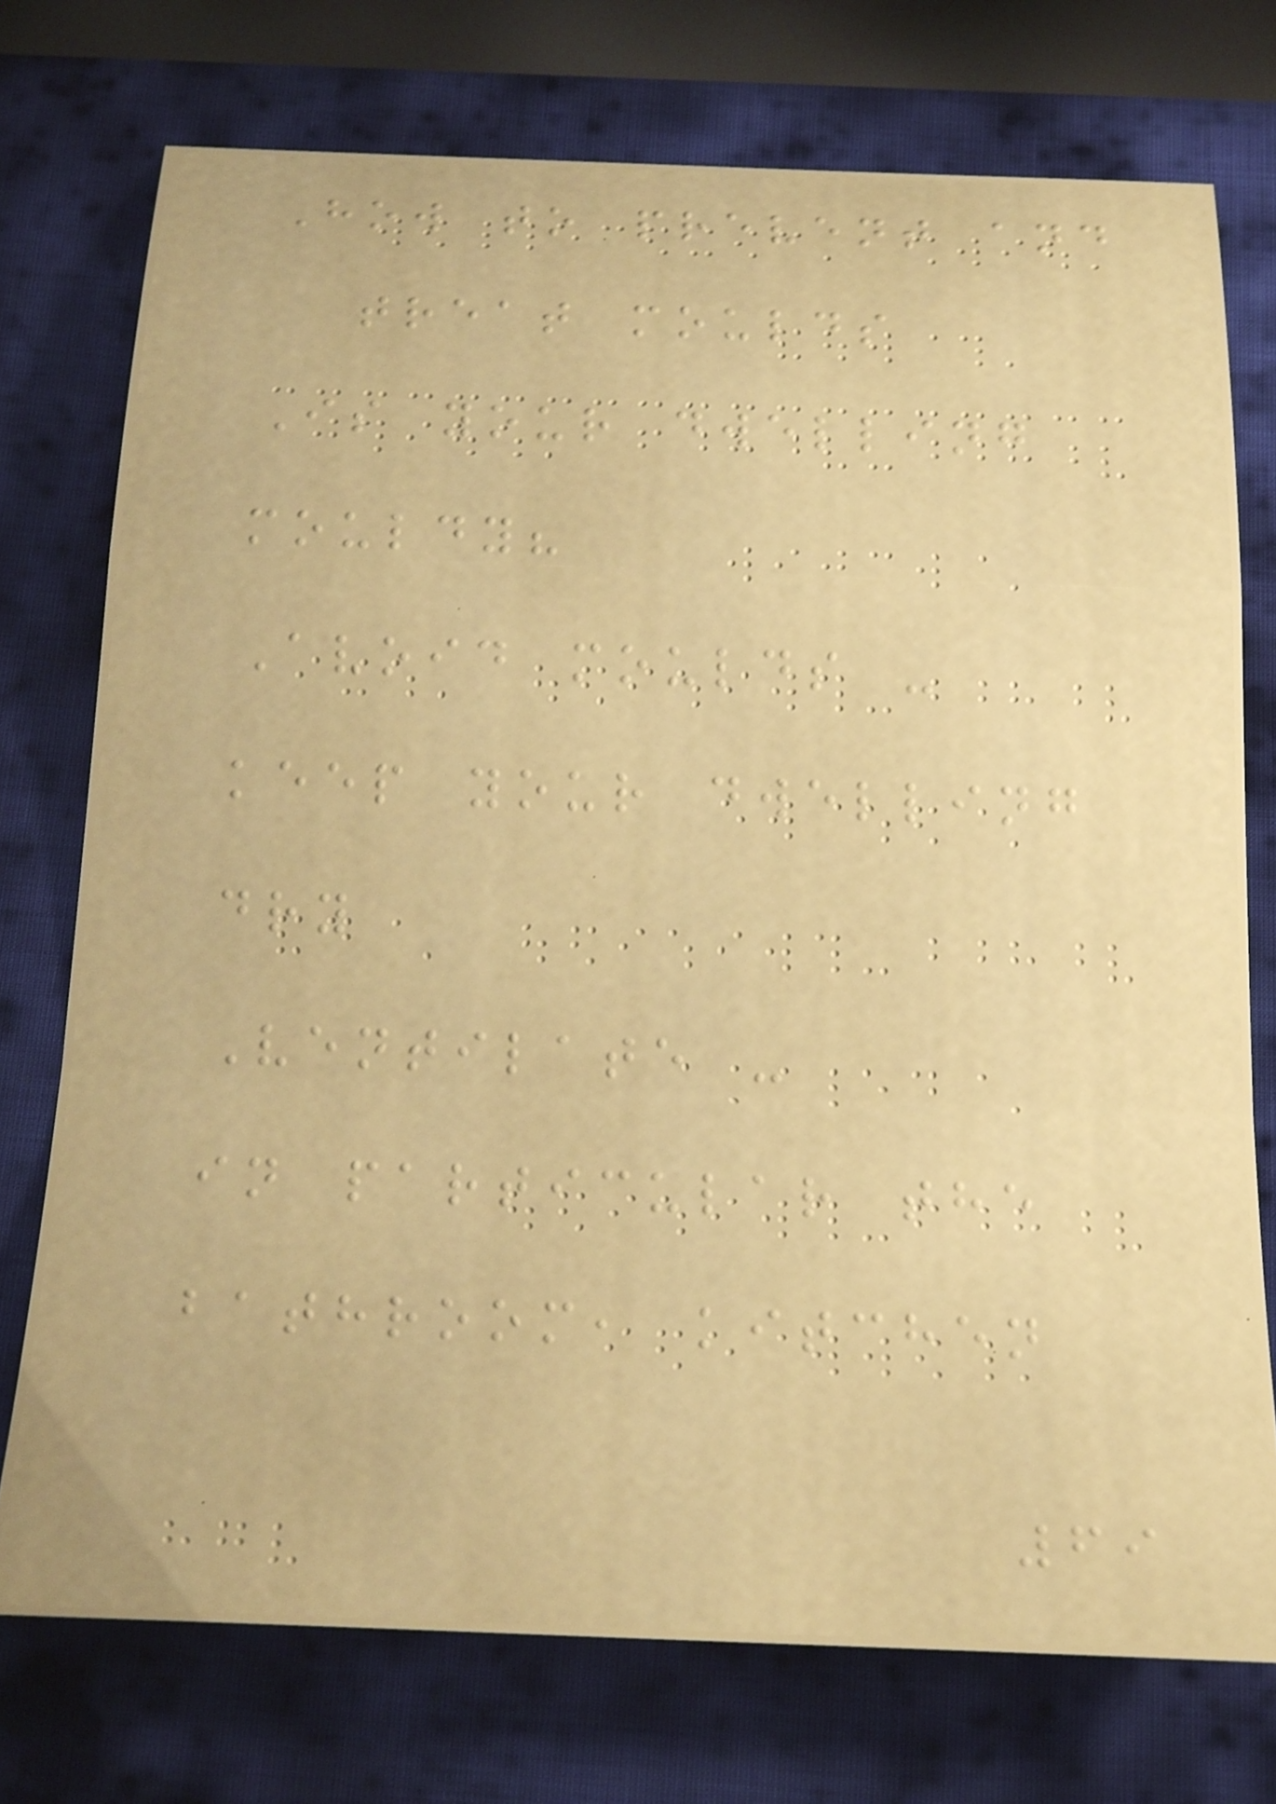How to prevent and
treat moulds
Is your dwelling
mouldy?
Avoid moulds -
keep your dwelling
dry
Ventilate -
in particular the
bathroom, kitchen
69
